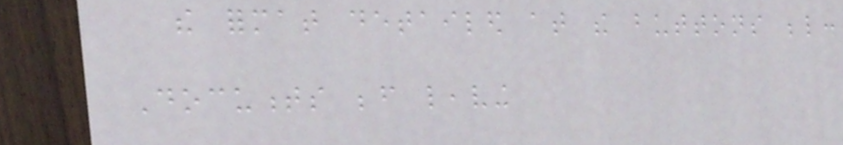the format detailed at the buttons below:
Documents before leaving
